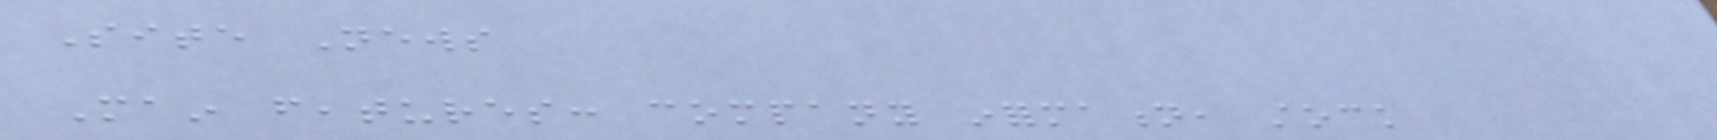Site News
Main features: company information, stock
